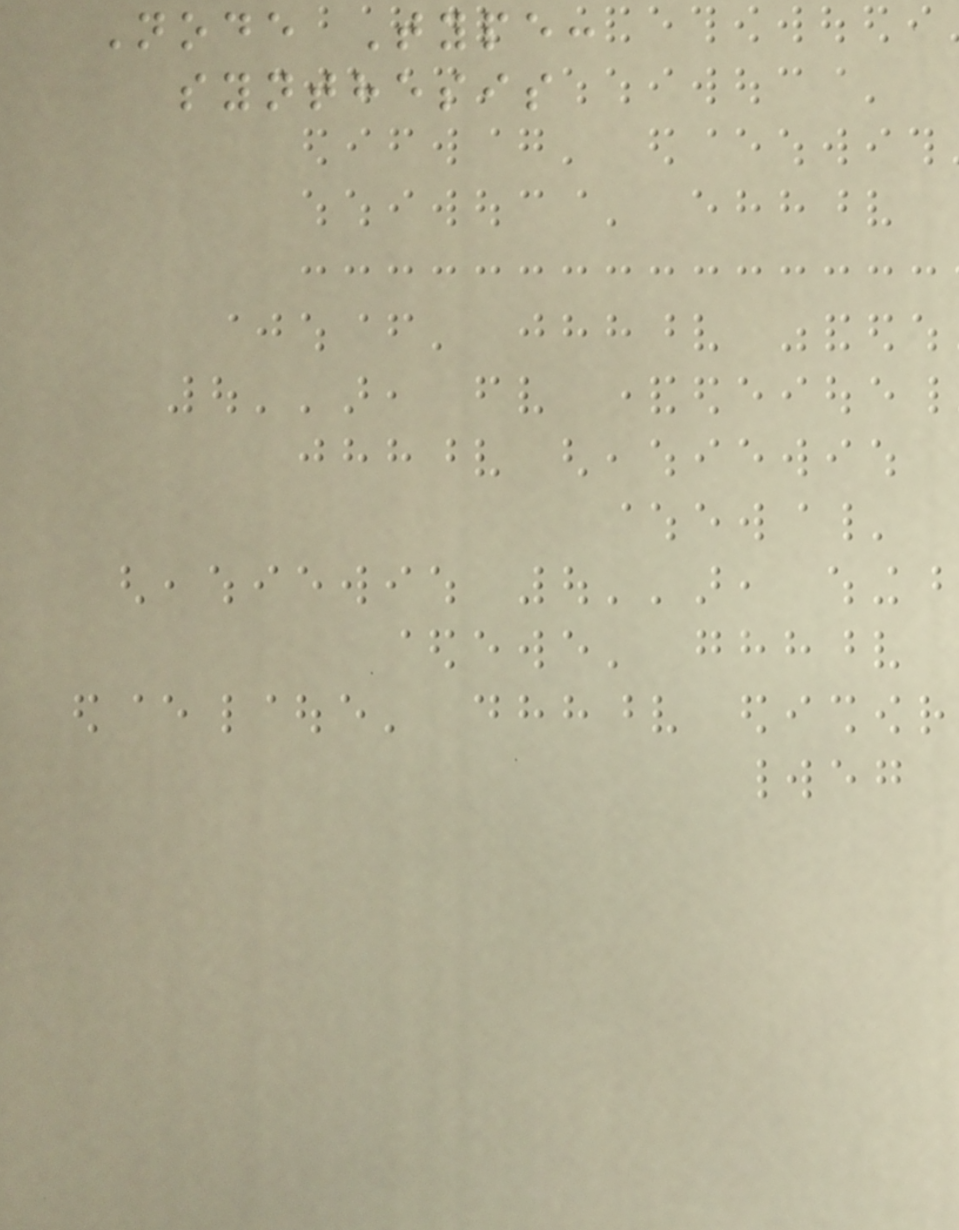Node Type:
synthesis
